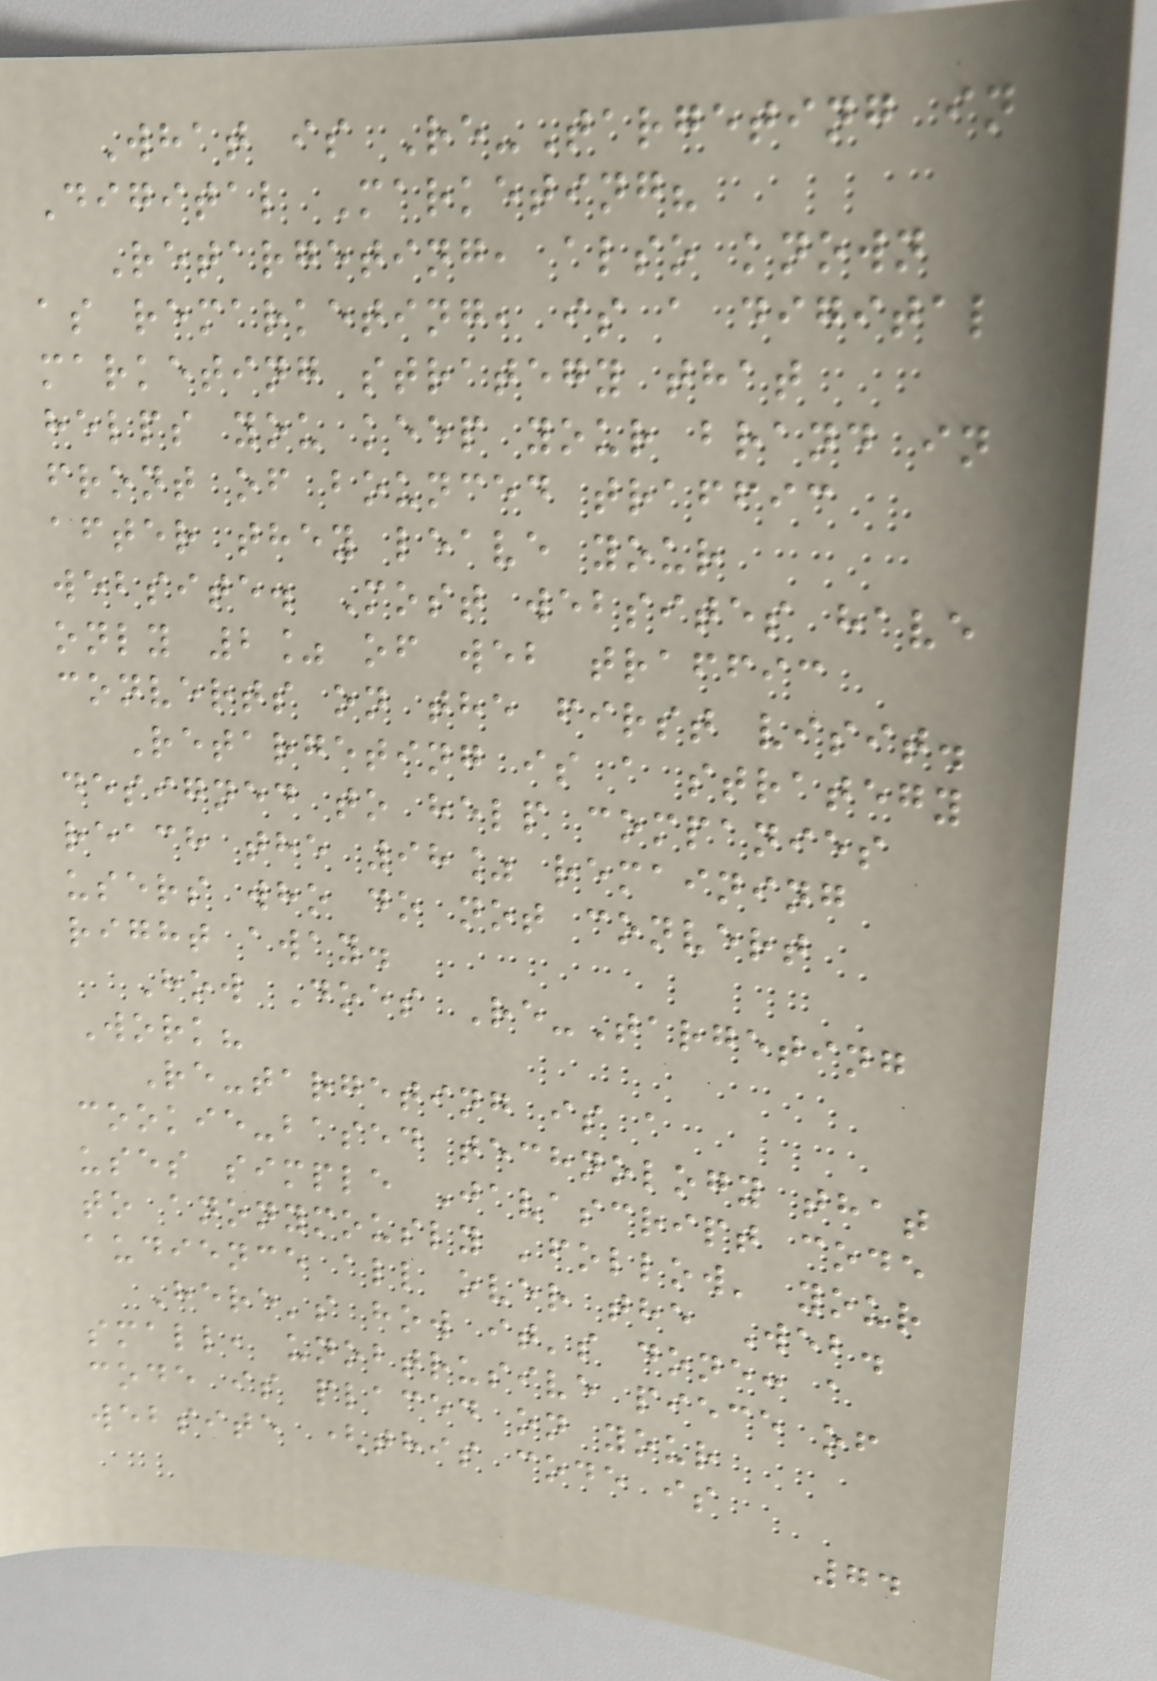What is Re-Targeting in
Digital Marketing?
Retargeting, also known
as remarketing, is a digital
marketing strategy that
helps you keep your brand in
front of bounced traffic
after they leave your
website. Most websites have
only 2% of web traffic
converts on the first visit.
Retargeting is a strategy
designed to help companies
reach the 98% remaining
users who do not convert
right away.
How Does Re-Targeting
Work?
Re-targeting is a
cookie-based technology that
uses simple Javascript code
to anonymously 'follow' your
audience all over the Web.
Here's how it's done: a
small, unobtrusive piece of
code is placed on your
website (this code is
74
